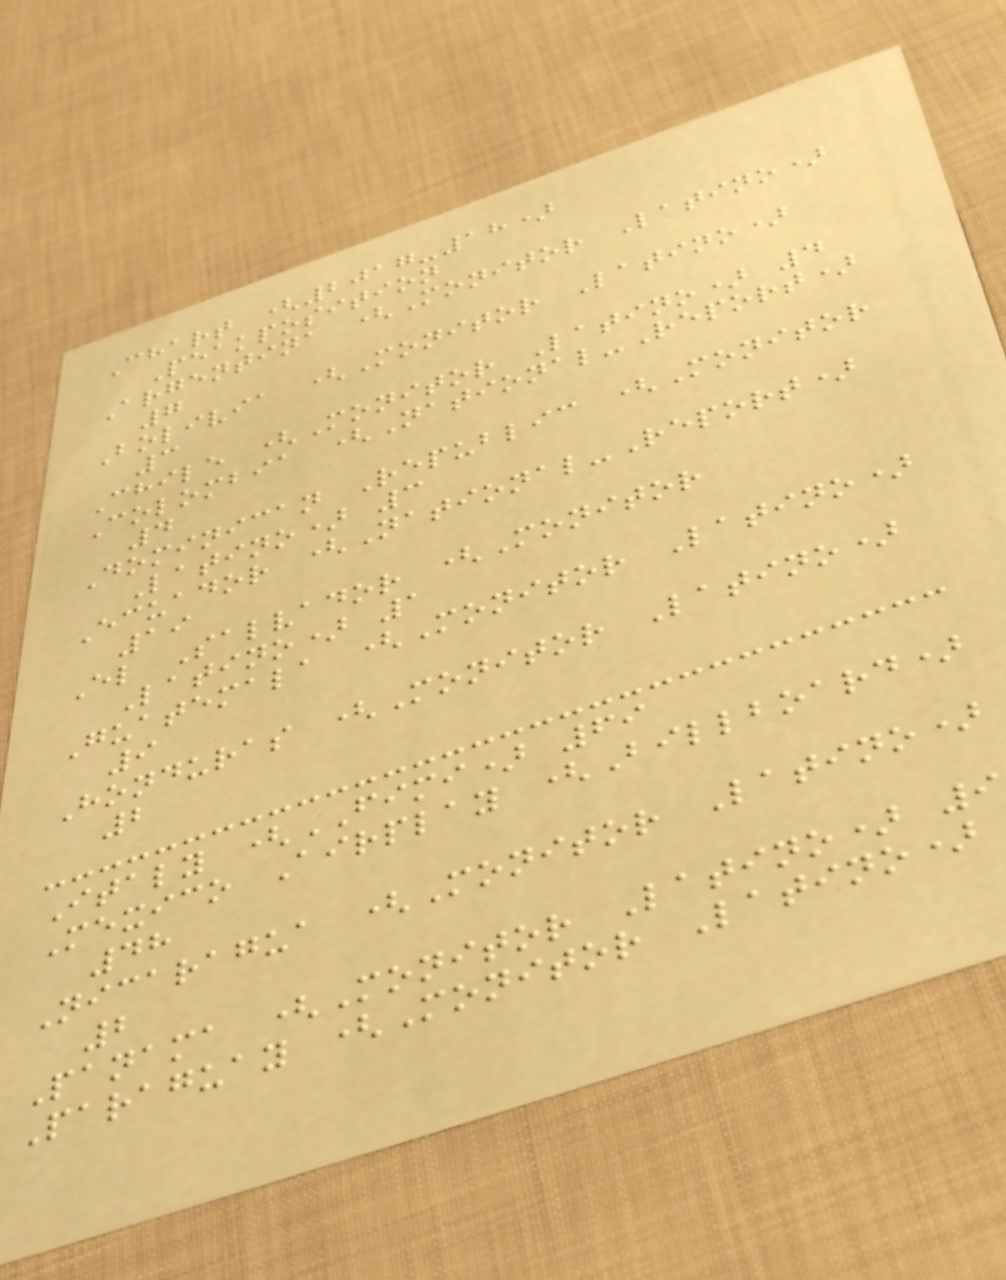Chart (2017-18)
Peakposition
Argentina (Monitor Latino)
7
Bolivia (Monitor Latino)
3
Chile (Monitor Latino) 4
Colombia (National-Report)
4
Dominican Republic (Monitor
Latino) 3
Ecuador (National-Report)
19
El Salvador (Monitor
Latino) 1
Guatemala (Monitor Latino)
9
Honduras (Monitor Latino)
2
Italy (FIMI) 69
Mexico Airplay (Billboard)
48
Nicaragua (Monitor Latino)
2
Panama (Monitor Latino) 9
Paraguay (Monitor Latino)
